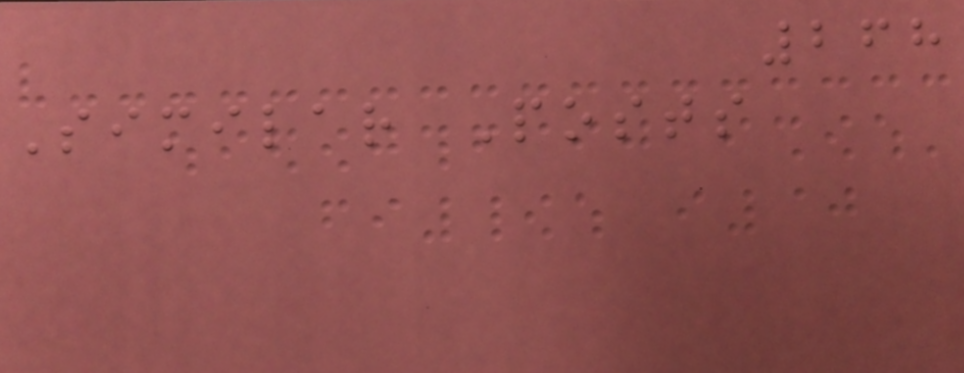268
Similar Posts
